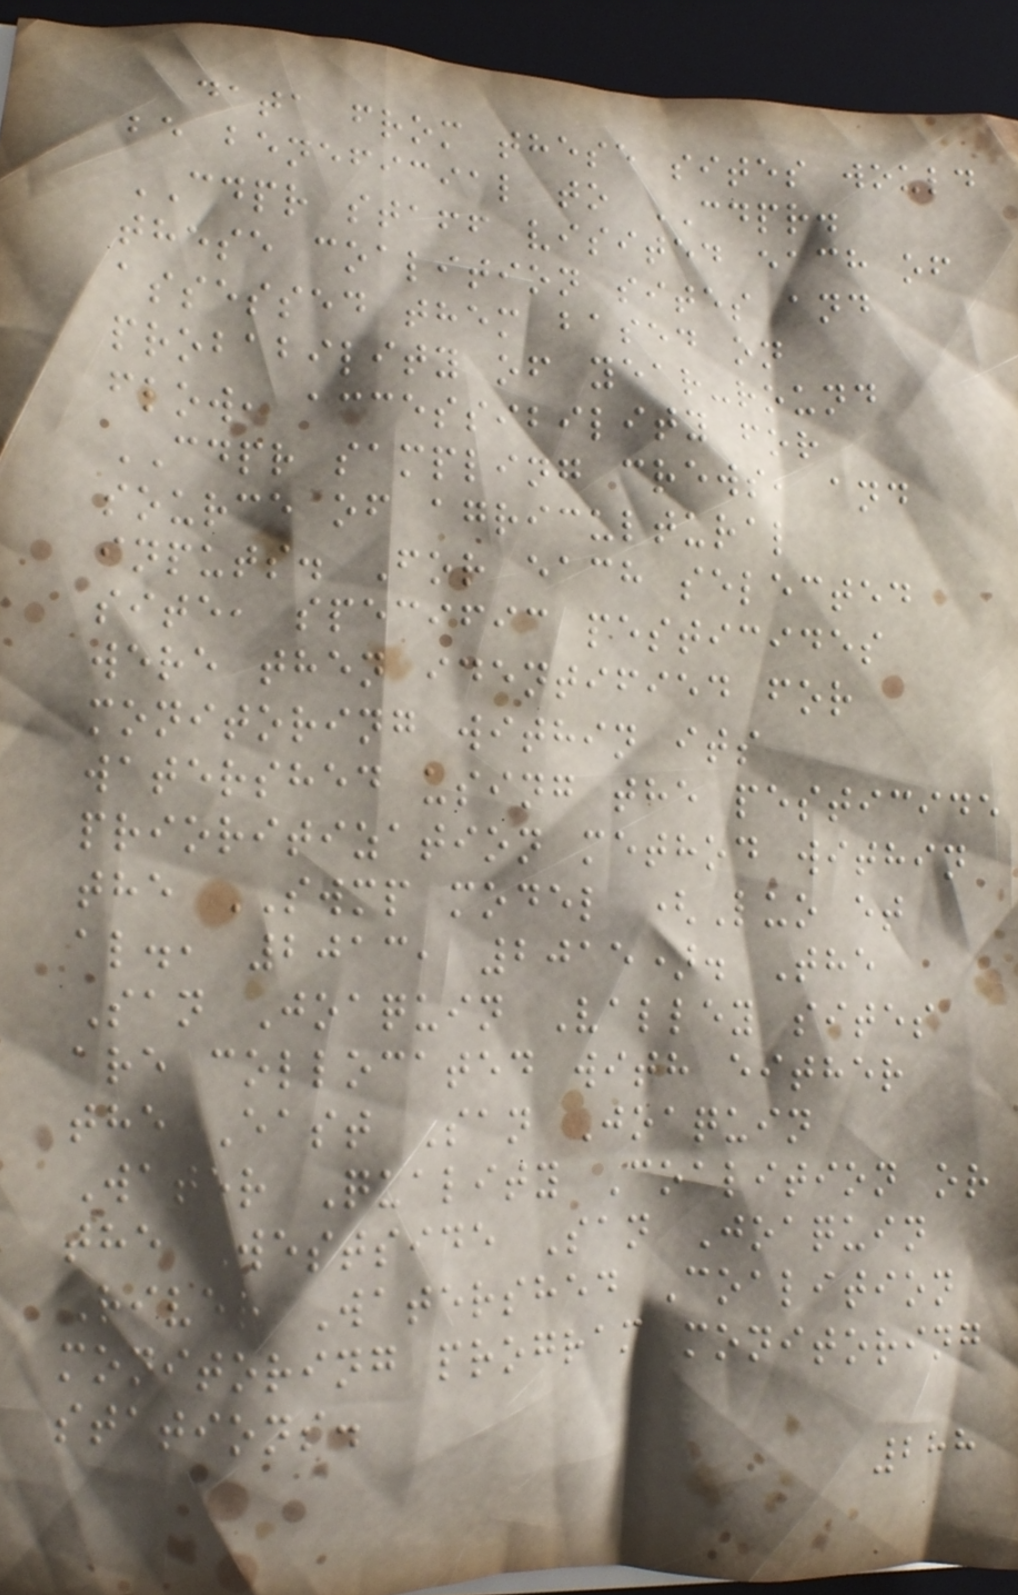data from these sites would
be beneficial to CDPR.
CDPR staff visited each of
these coalition sites and
assessed them based on
probability of year-round
flow, accessibility for
CDPR sampling crews, and
source of agricultural
inputs. For each selected
site, specific pesticides
were then identified for
monitoring within its
watershed using the pesticide
prioritization method within
the SWMP model (Luo et
al., 2013, 2015). The
San Joaquin Valley sites
are collocated with either
the East San Joaquin
Water Quality Coalition or
the Westside San Joaquin
River Watershed Coalition
monitoring program monitoring
stations.
288
